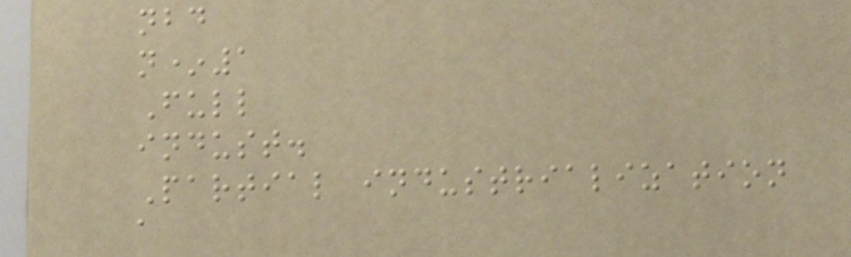nbd
n*1
Full
indust.
Partial industrialization
a
